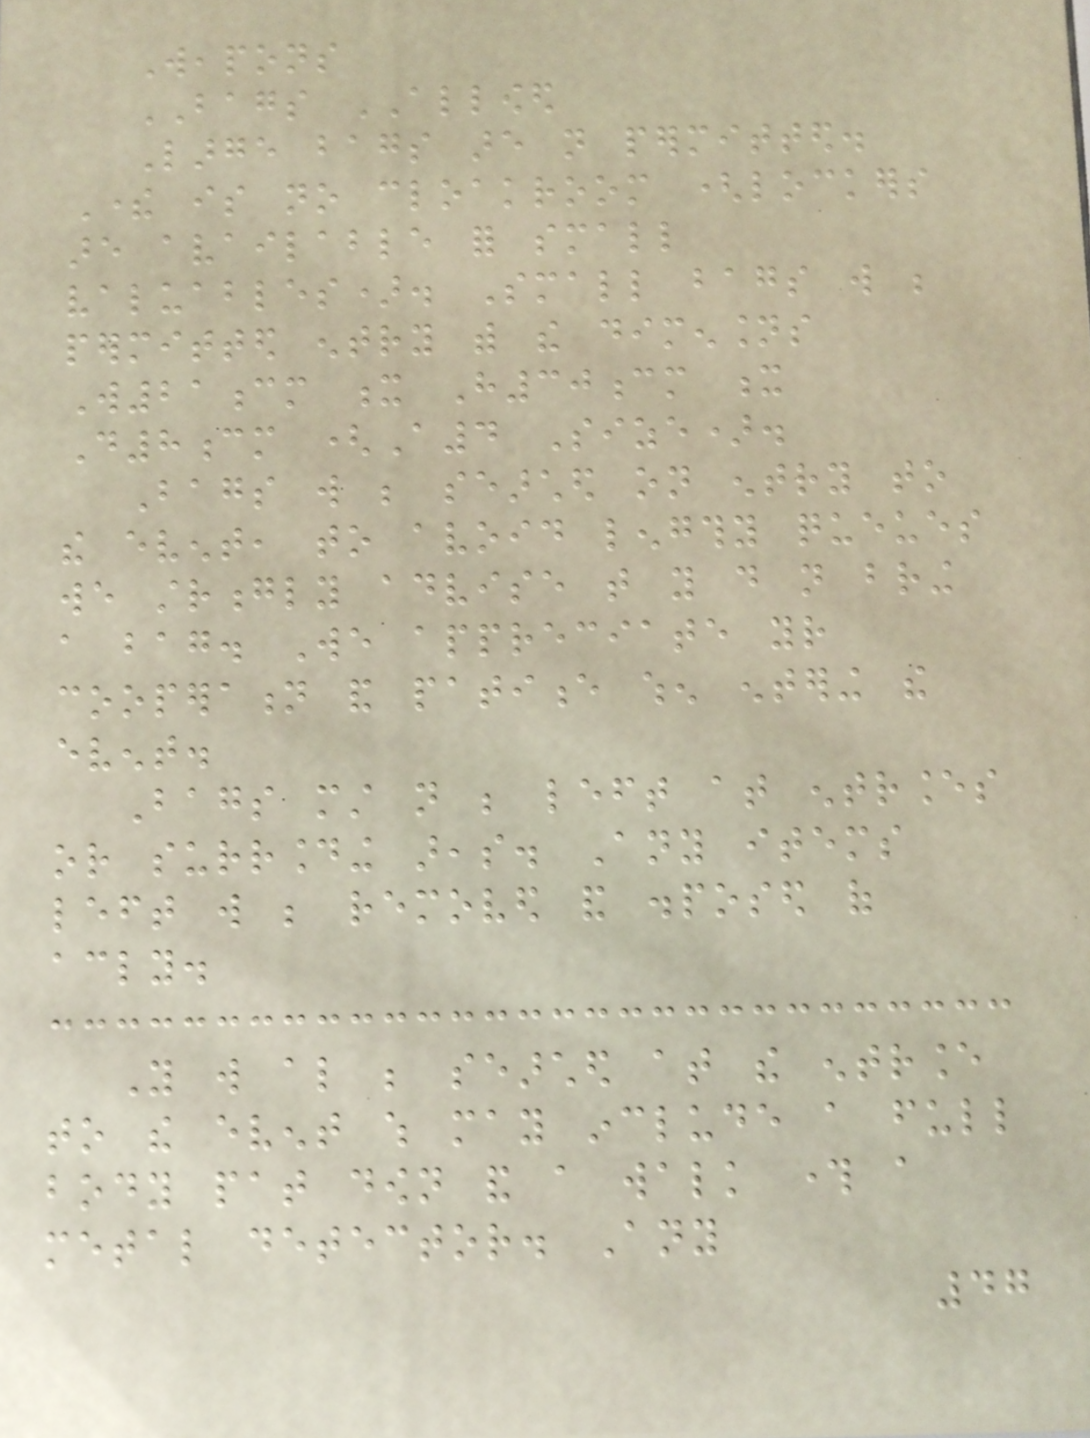Weapons
BAGS ALLOWED
Large bags are not permitted.
There is no cloakroom (lockers
are available for small
valuables). Small bags will be
permitted entry with the dimensions
W21cm x H30cm x
D8cm (A4 Size).
Bags will be searched on entry to
the event, to avoid lengthy queues
we strongly advise that you do not bring
a bag. We appreciate your
cooperation and patience when entering the
event.
Bags must not be left at entrances
or surrounding areas. Any items
left will be removed and disposed of
accordingly.
You will also be searched at the entrance
to the event which may include a full
body pat down and a walk through a
metal detector. Any
47
